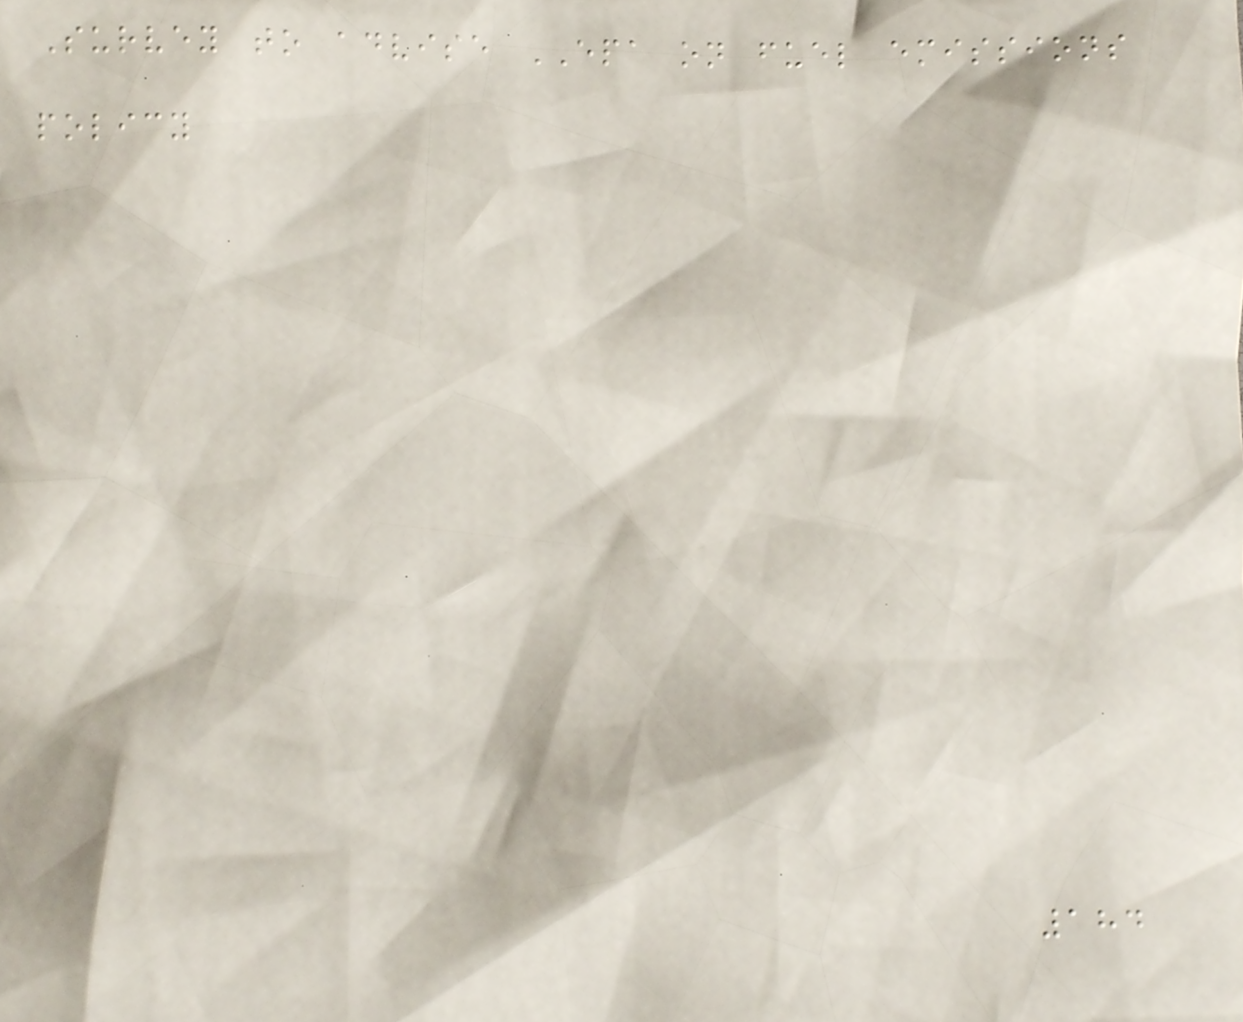Survey to advise EPA on fuel emissions
policy
184
